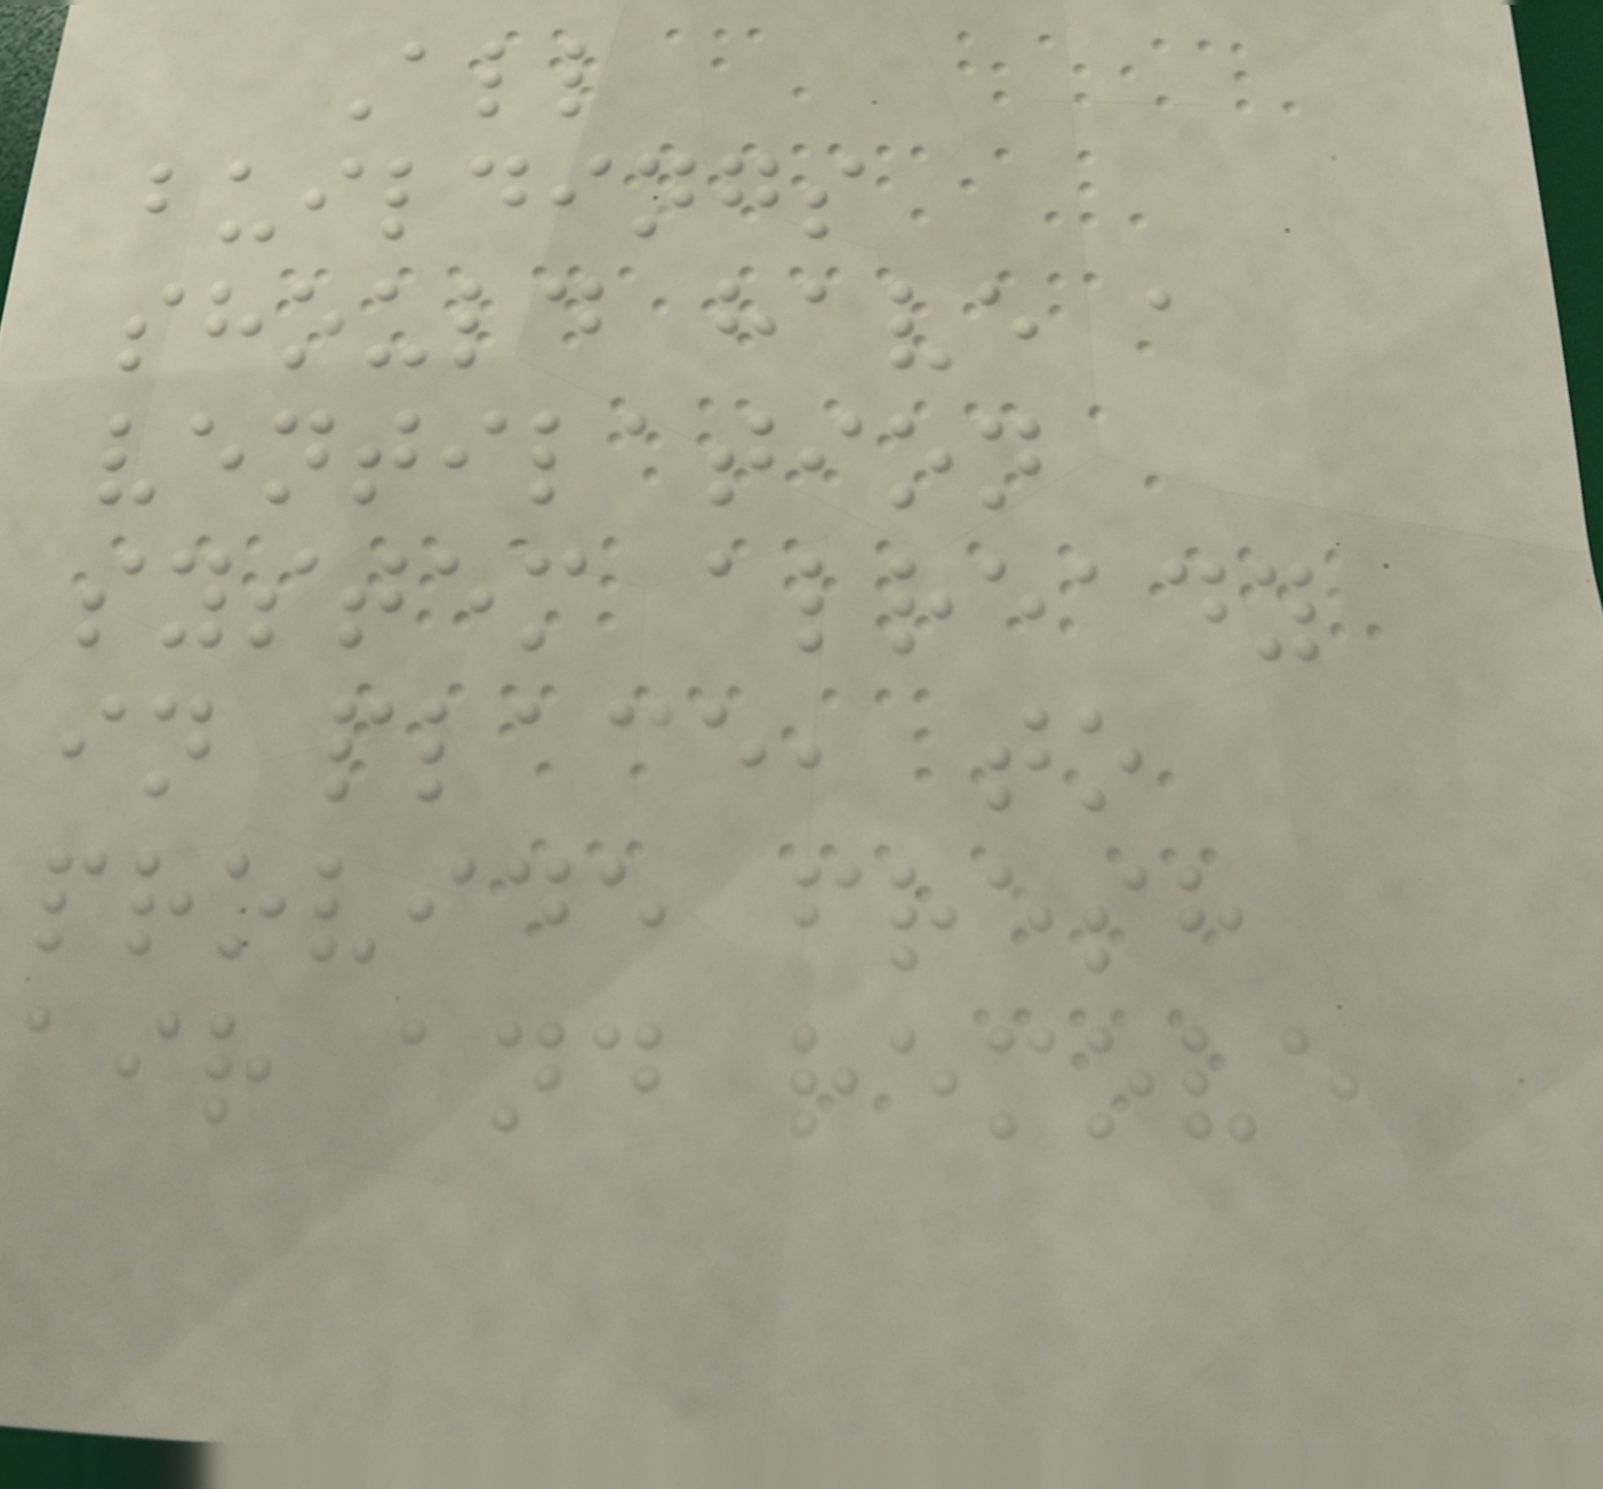All
buildings
should have a
ventilation
system already
in place, to
provide fresh
air and remove
